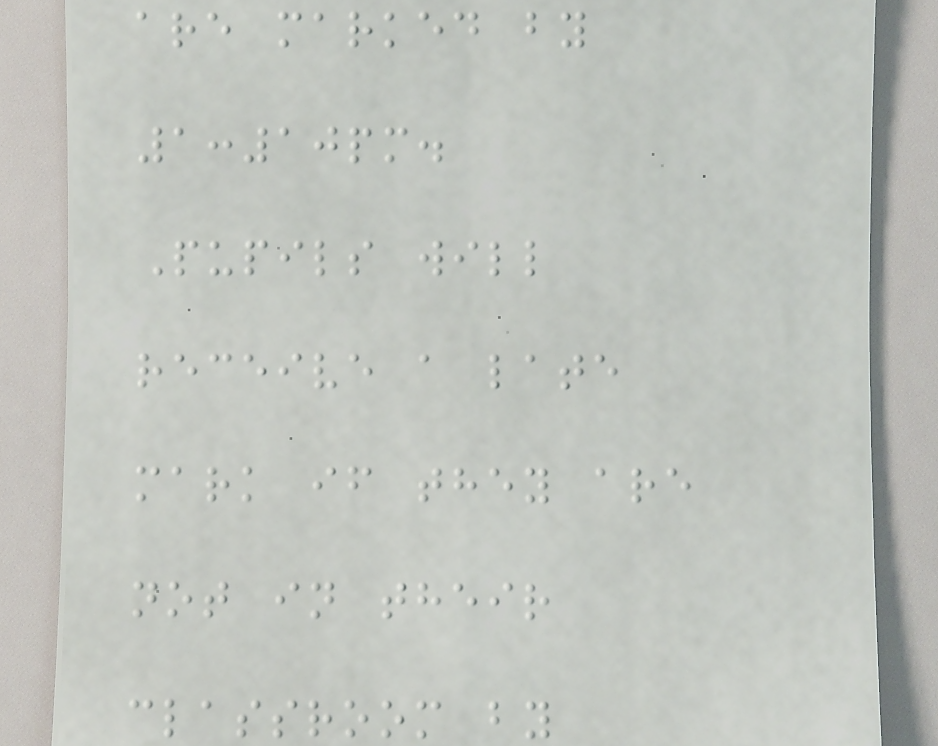are marked by
1:10pm.
Pupils will
receive a late
mark if they are
not in their
classroom by
